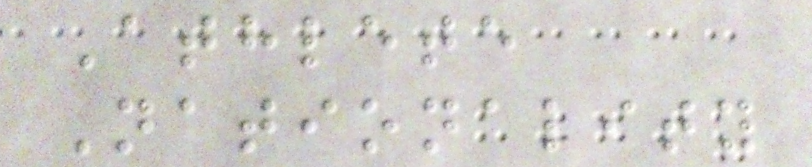Athlete
Nationality
